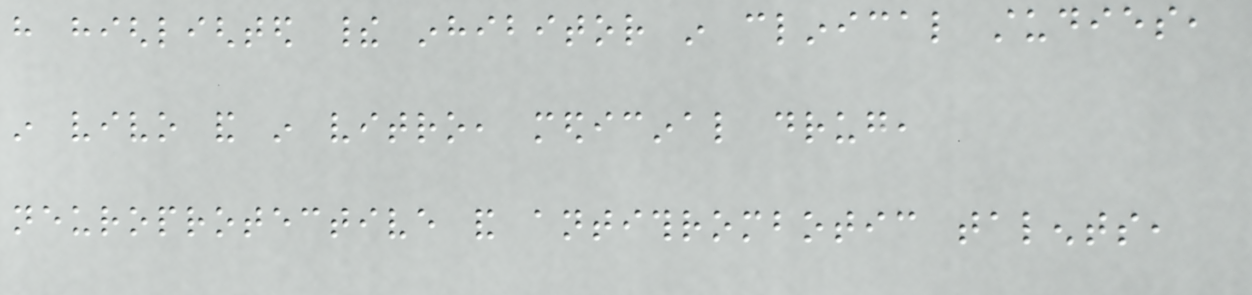have highlighted their inhibitor in clinical studies,
in vivo and in vitro, medicinal drug,
neuroprotective and antithrombotic talents,
